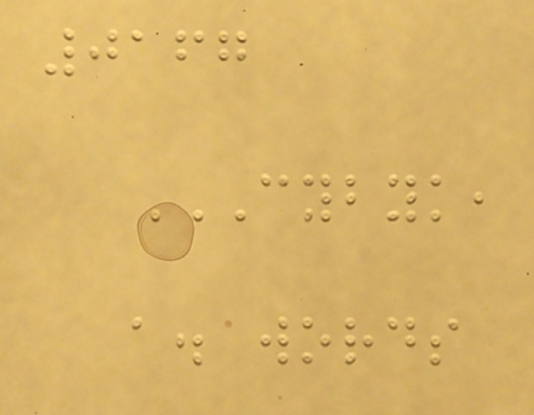0167
CYBYK,
A. WORDS
